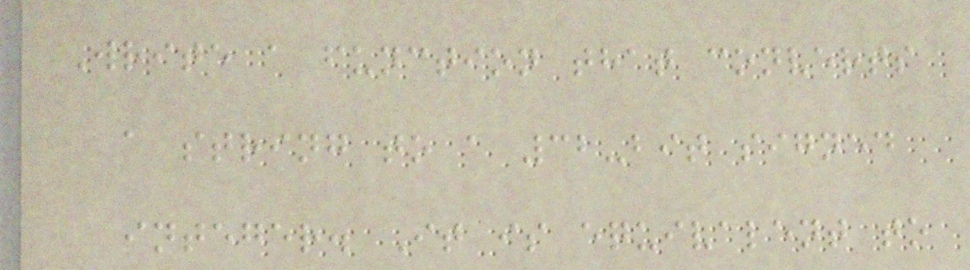Write a function that converts
a string to a 32-bit signed
integer. It is equivalent to
